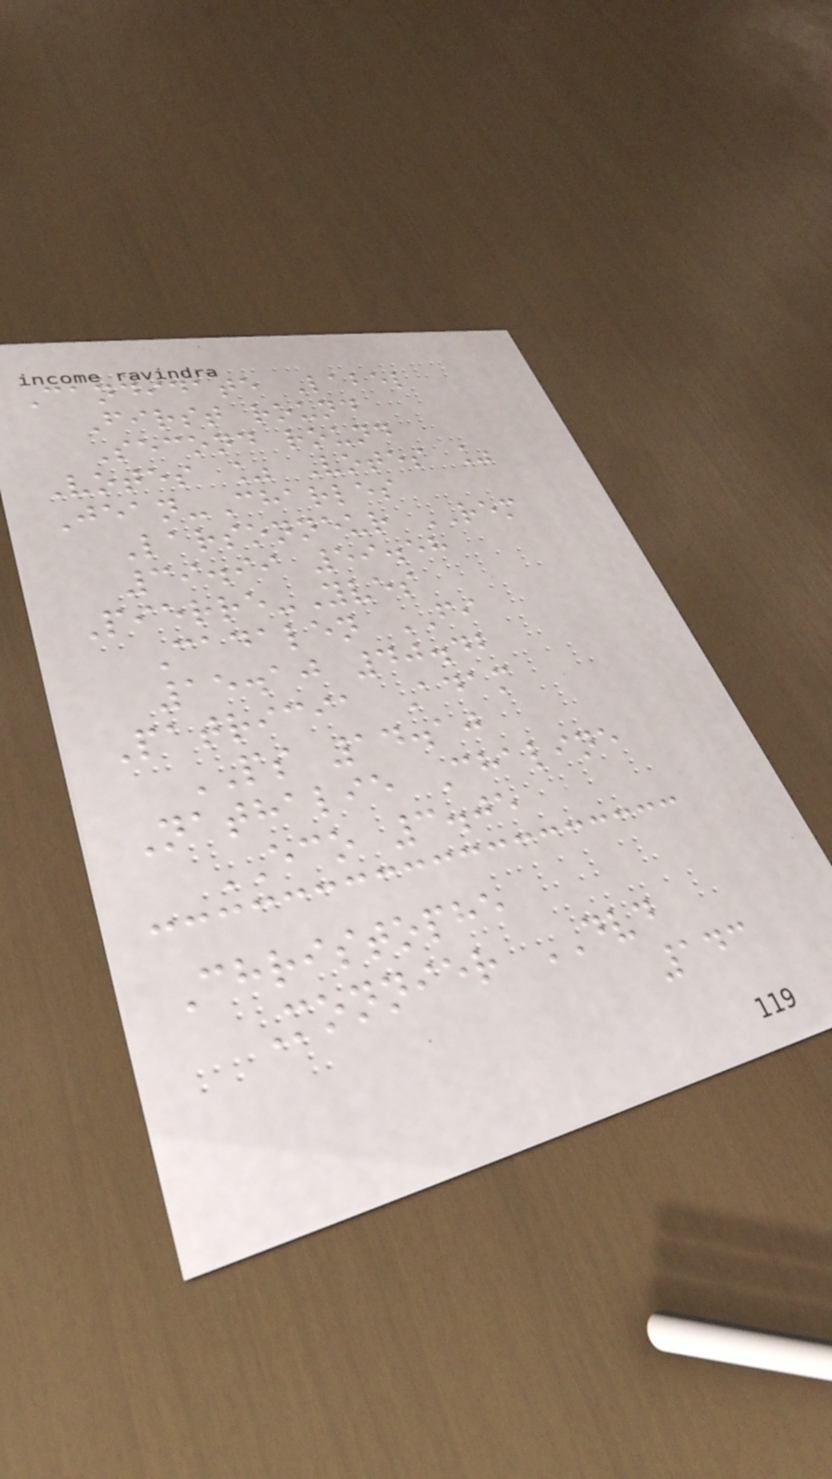Candidate Label
First round
Second round
Votes % Votes %
Jean-Charles
Larsonneur REM
39.99 59.58
Pierre-Yves
Cadalen FI
15.10 40.42
Patricia Adam
PS 14.10
Nathalie Chaline
ECO 3.05
Christophe
Monnier DVD
143
